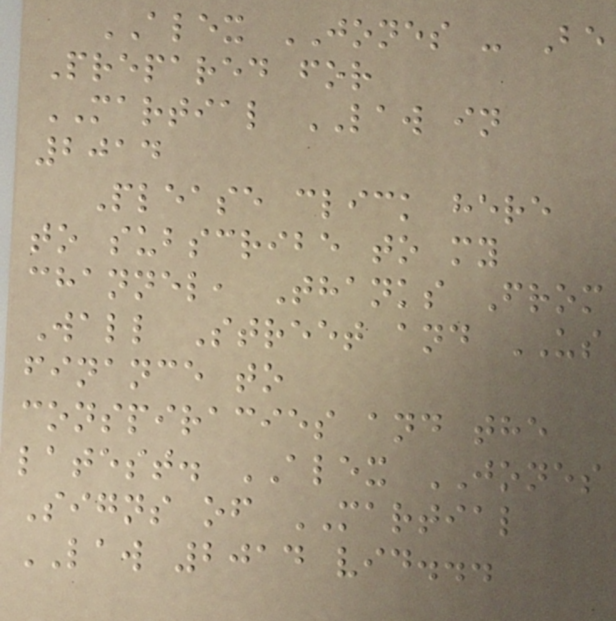ALEX JONES - Be
Prepared for
MARTIAL LAW in
2014
Please click here
to subscribe to my
channel, Thanks From
Wall Street and US
finance to
conspiracies and the
latest. ALEX JONES
Signs of MARTIAL
LAW 2014 vid...
